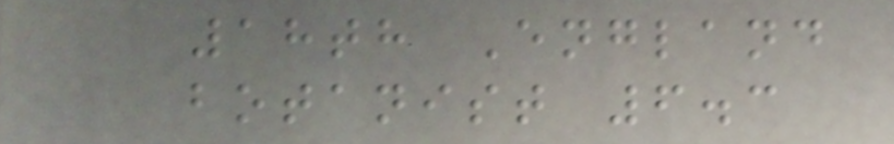18th England
botanist 6.3
